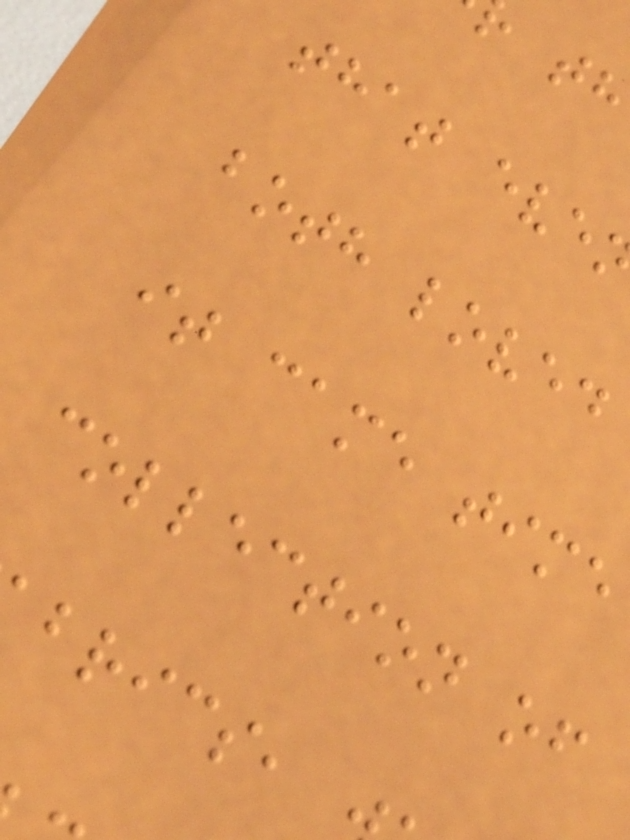that eve
both loved
it came time
collection of
brics,
